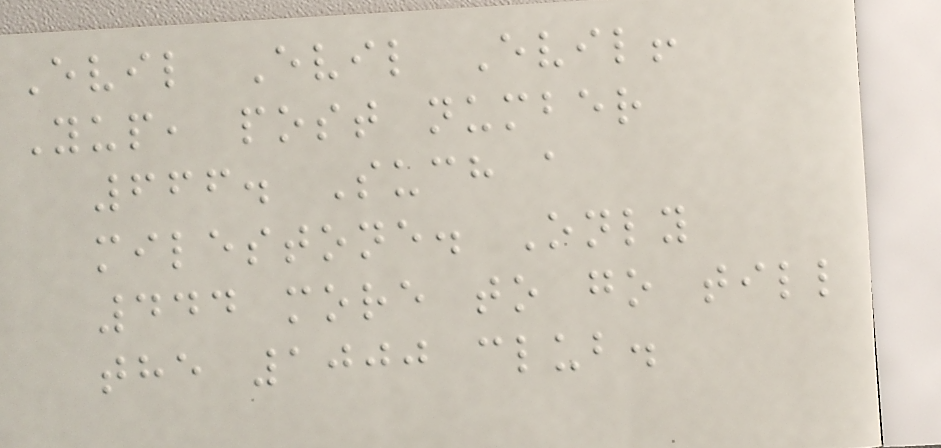Evil Evil Evil!
Yup, post number
666. Such a
milestone. Only
444 more to go till
the 1000 club.
